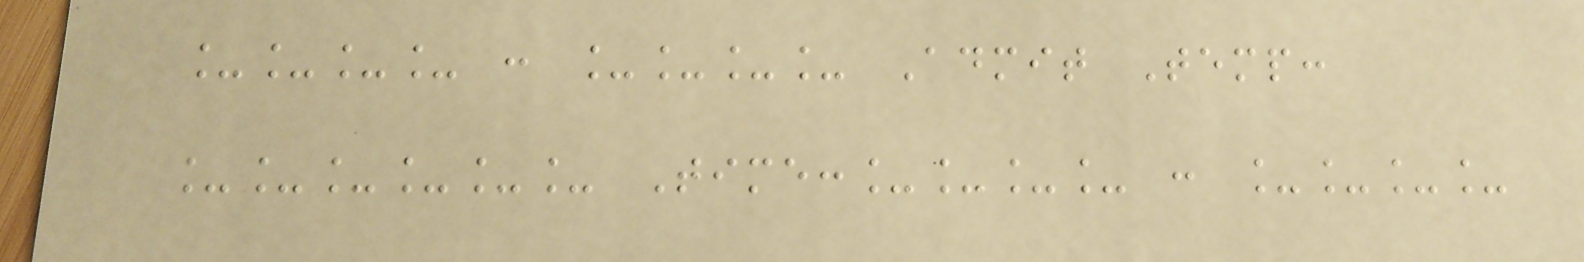____ : ____ Admit Temp:
______ Time:____ : ____
